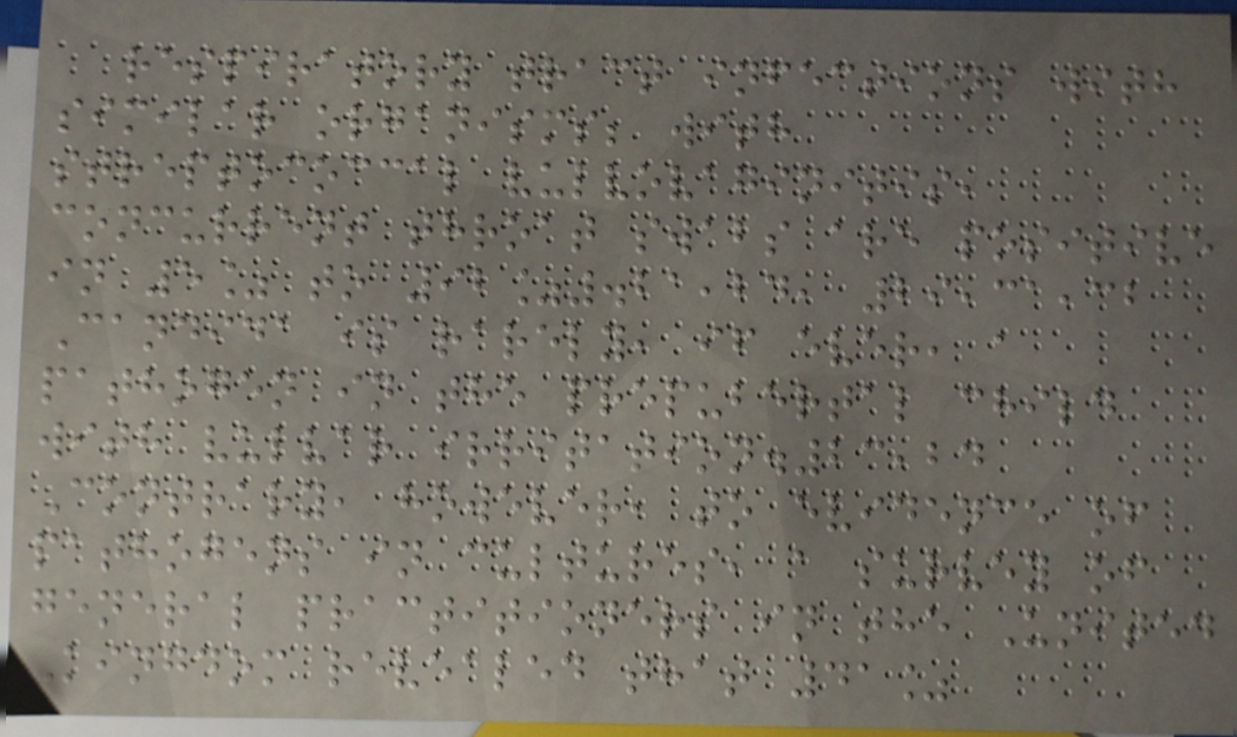respiratory tract infections with
similar organisms; with
streptococcal vulvovaginitis,
concurrent throat swabs are positive
in 5% to 92%.21,24, 29,31,32
Candida is rarely, if ever, a
pathogen in the prepubertal child
with vulvar irritation.23,24
Contrary, however, to evidence of
pathogens in cultures, a survey of
general practitioners in the United
Kingdom revealed that 41%
